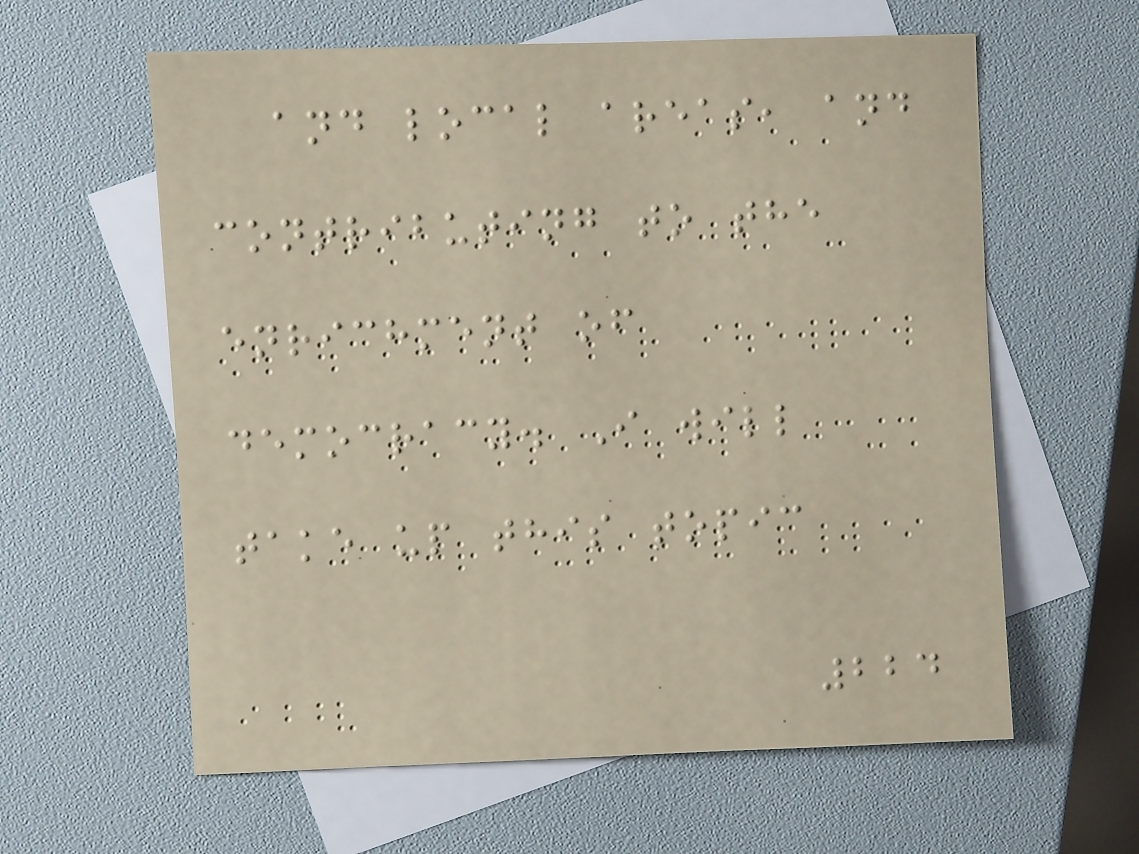and local areas, and
contributing to the
enrichment of
democracy. I will
take up this topic
224
